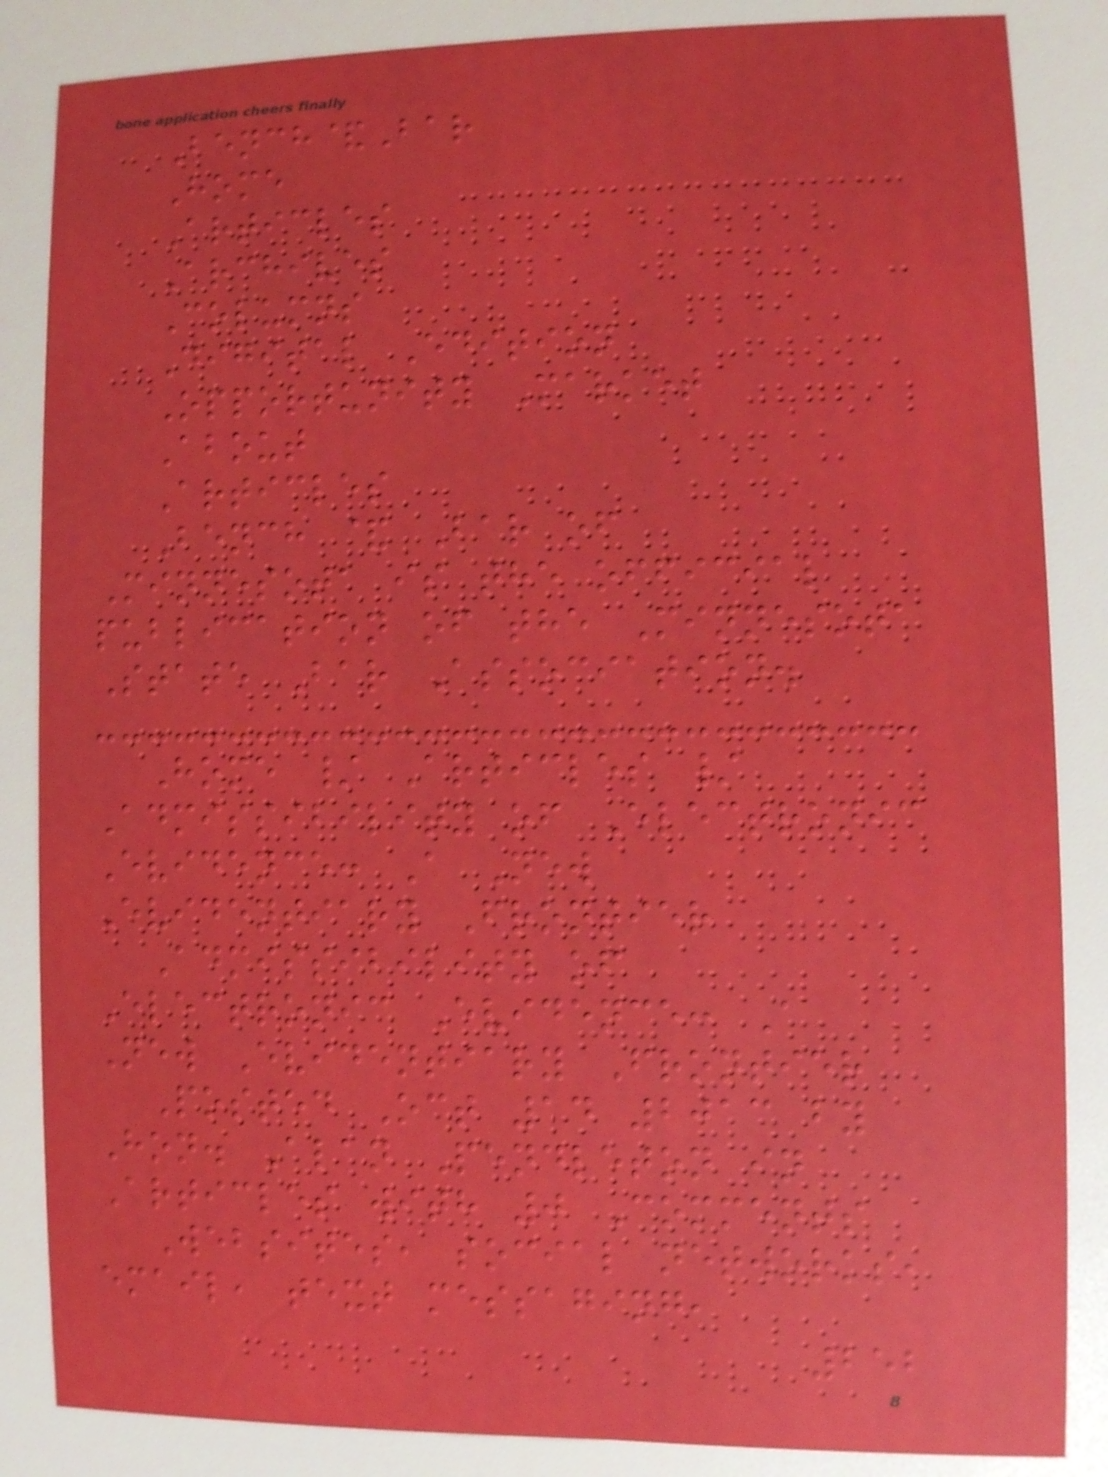Bench&Bar
Home
Articles
Archives
Columns
Digital Edition
Opportunity Market
About
Articles
Bench & Bar of
Minnesota is the official
publication of the Minnesota
State Bar Association.
Home / Articles /
Admissibility of Electronic
Evidence: A New
Evidentiary Frontier
Admissibility of
Electronic Evidence: A
New Evidentiary Frontier
Posted Oct 14 2013 by
Hon. Alan Pendleton in
Articles with 0 Comments
Websites, social networks,
email, text messaging,
252
